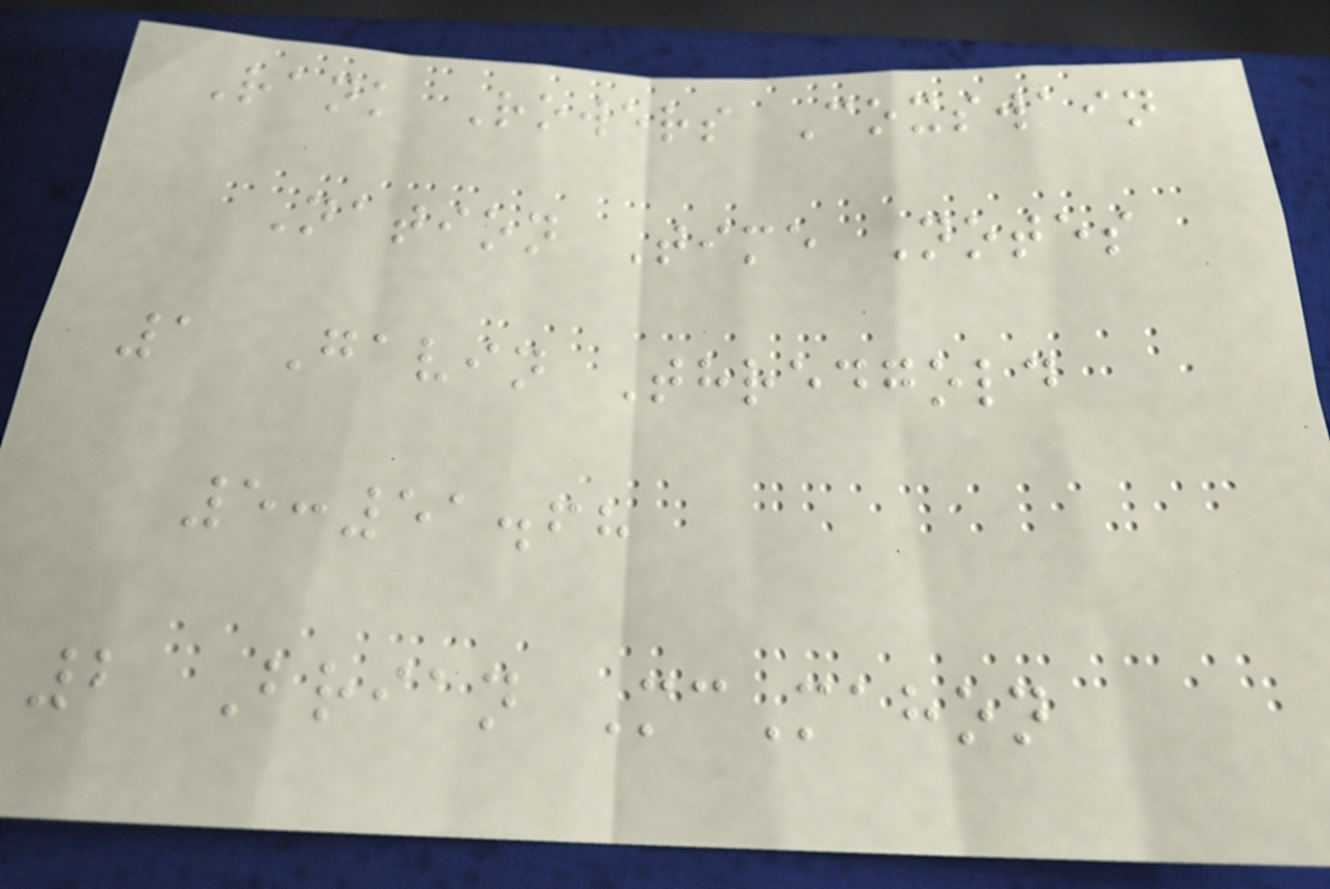Rank Rowers Coxswain
Nation Time Notes
1 Gavin Thredgold
5:51.68
2 Brian McMahon
